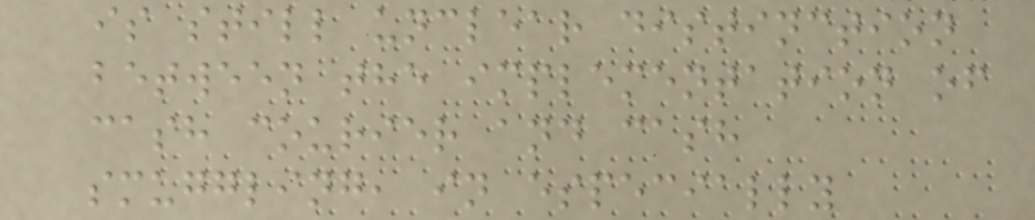is still unclear distinction
between the implementation of
cash courier and cash
smuggling, in especially
